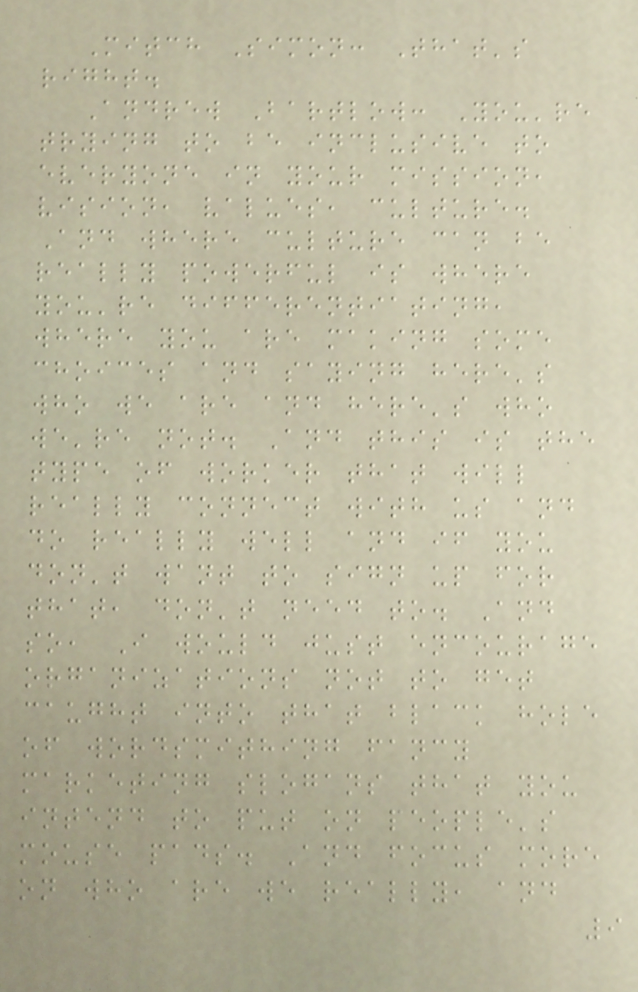Mitch Simon: That's
right.
Andrew Bartlow: You're
trying to be inclusive to
everyone in your mission,
vision, values, culture.
And where culture can be
really powerful is where
you're differentiating,
where you are making some
choices and saying here's
who we are and here's who
we're not. And this is the
type of worker that will
really connect with us and
do really well and if you
don't want to sign up for
that, don't need to. And
so, I would just encourage
organizations not to get
caught into that black hole
of wordsmithing fancy
marketing slogans that you
intend to put on people's
mouse pads. And focus more
on who are we really, and
9
